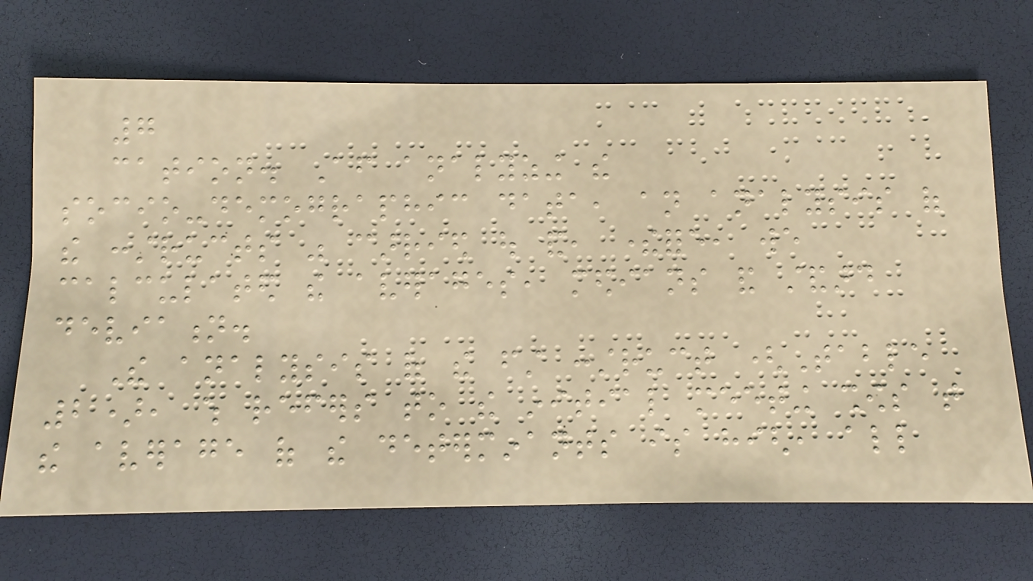7
cation. After analyzing the
socio-demographic data, an analysis of
the constructs was carried out and, therefore, we
calculated the averages, medians and standard
deviation.
The analysis of the first construct (Table
2), which refers to the initial meeting shows that
the average of the determinants is high, all
